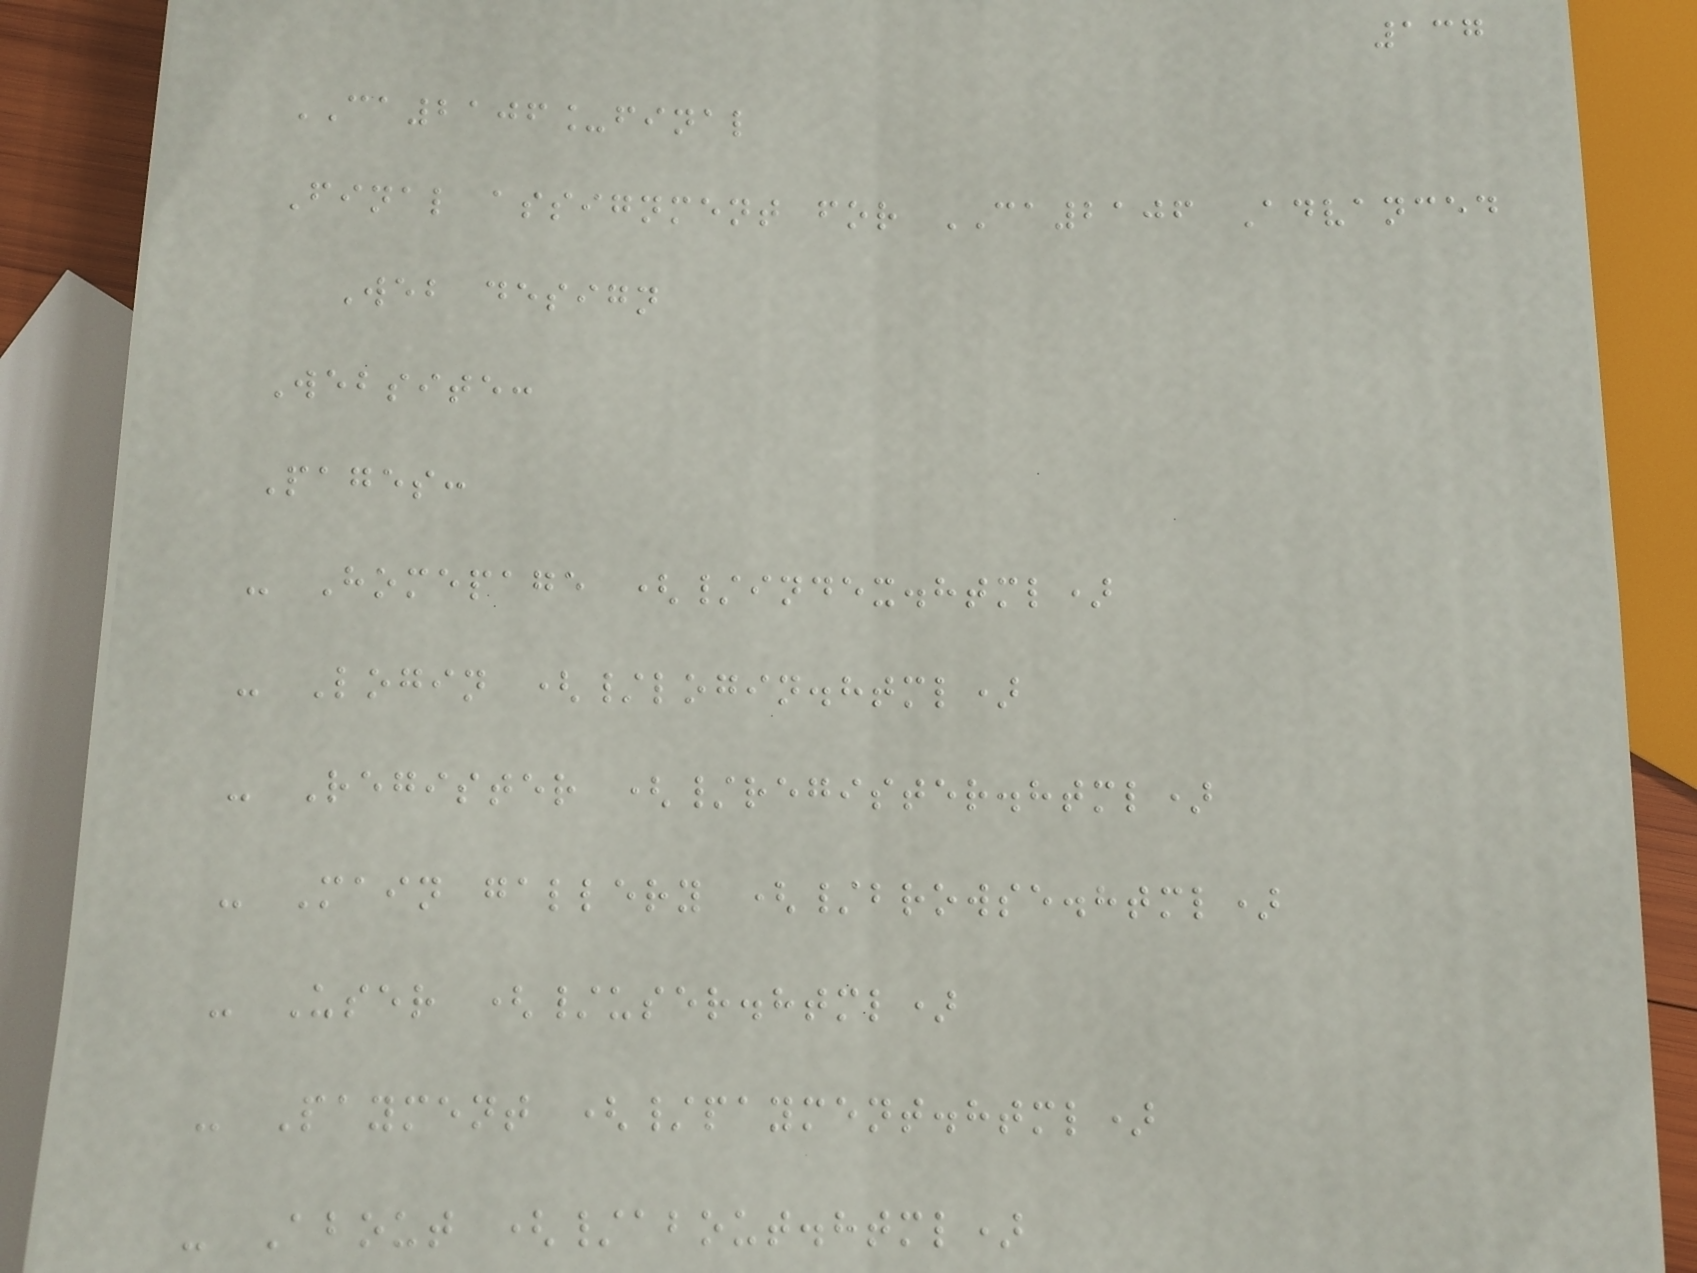137
CA2106_final
Final assignment for CA2106 Advanced
Web design
Website:
Pages:
- Homepage (/index.html)
- Login (/login.html)
- Register (/register.html)
- Main gallery (/browse.html)
- User (/user.html)
- Payment (/payment.html)
- About (/about.html)
